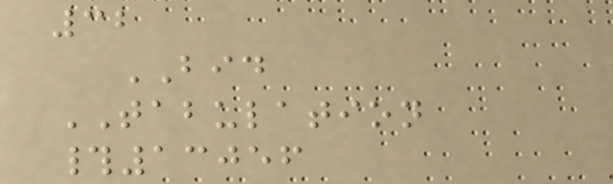32
BID
TABULATION
#13056
